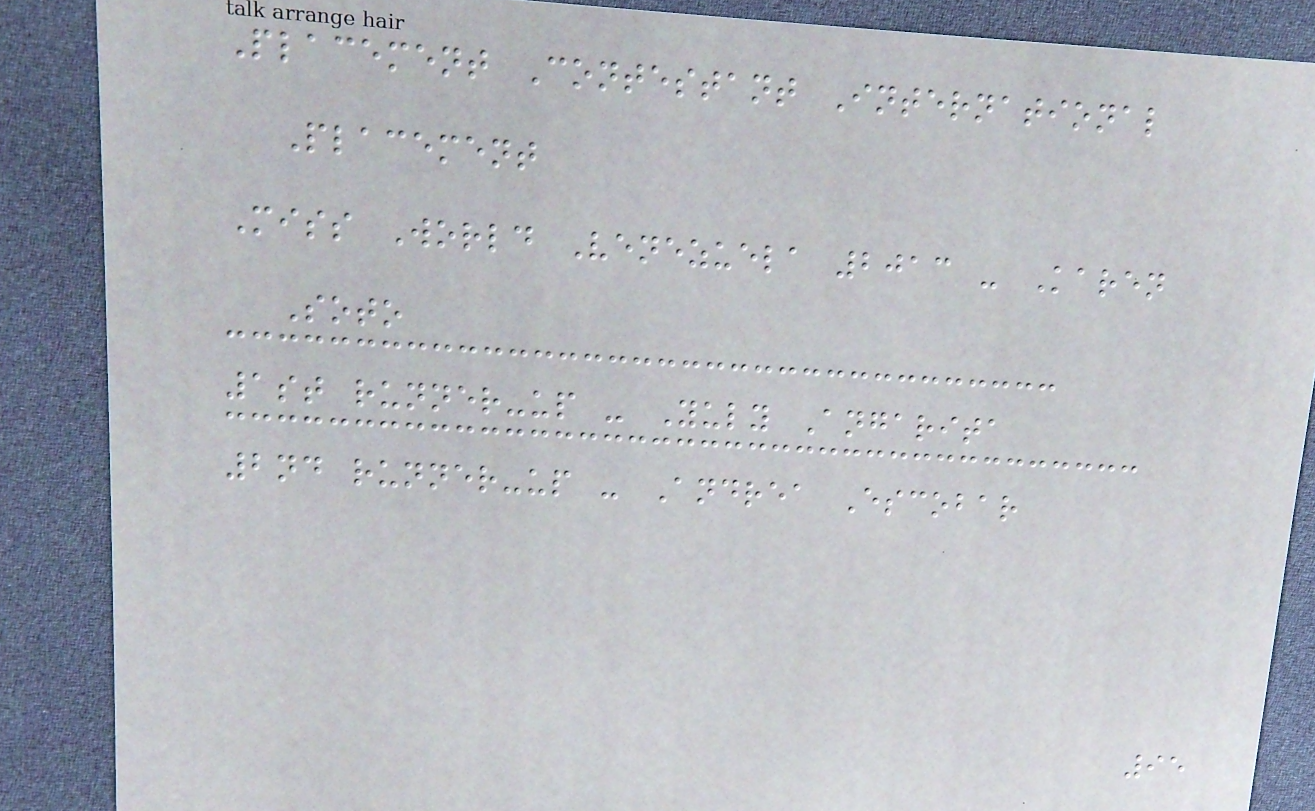Placement Contestant International
Placement
Miss World Venezuela 2013 - Karen
Soto
1st runner-up - Yuly Angarita
2nd runner-up - Andrea Escobar
95
